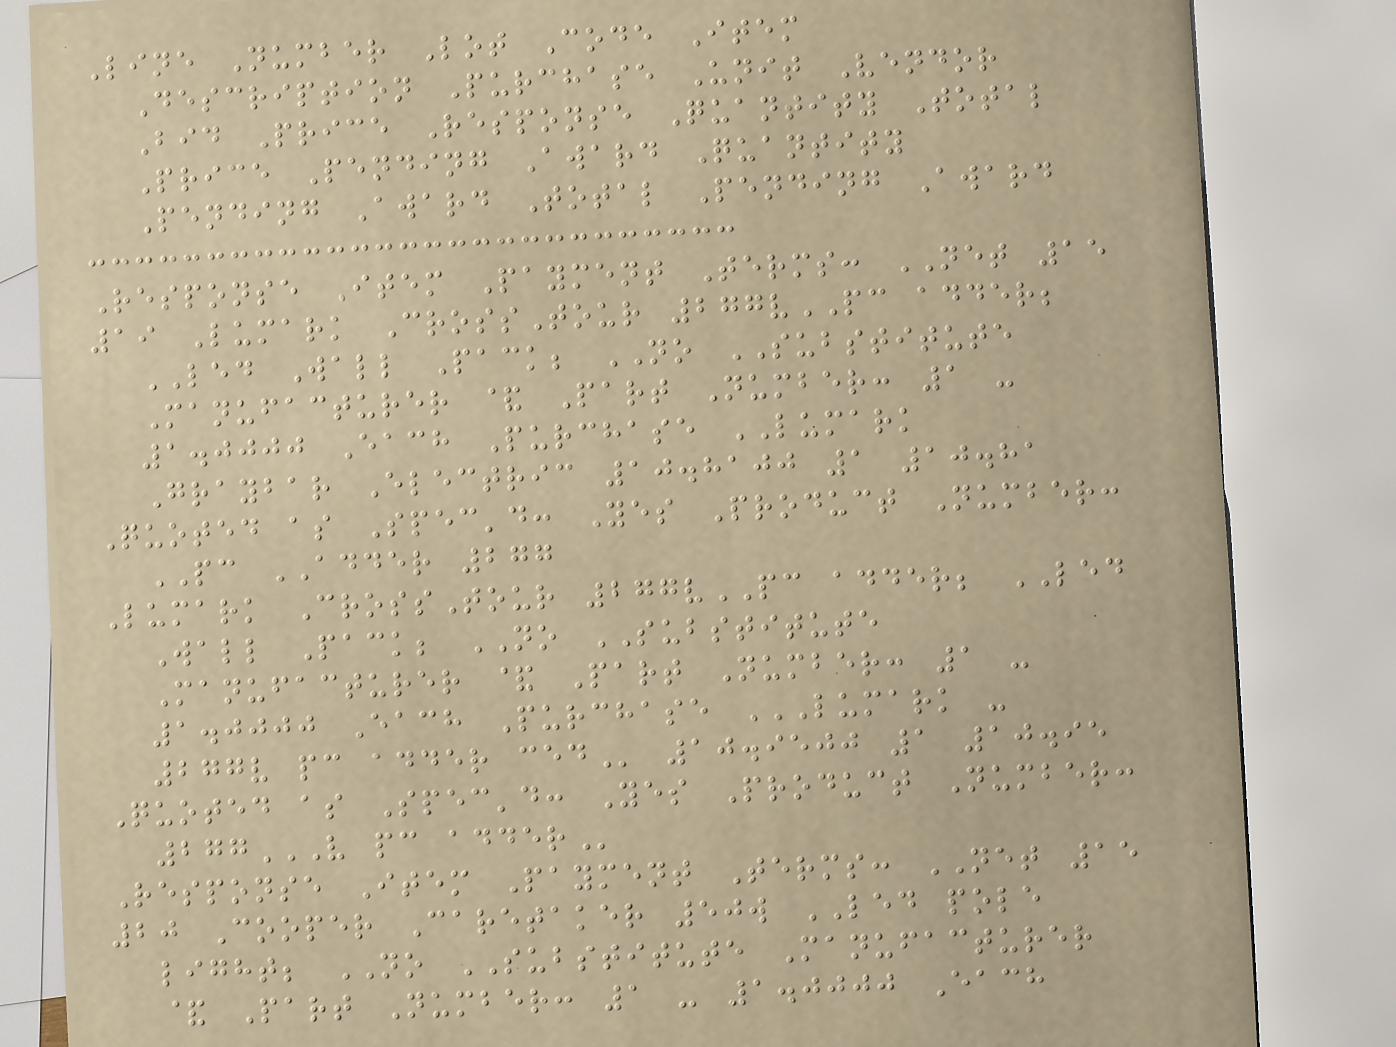Line Number Lot Code Item
Description Purchase Unit Vendor
Bid Price Response Quantity Total
Price Pending Award Quantity
Pending Award Total Pending Award
Response Item Payment Terms: NET 15
19 Lumark CrossTour 277vPC adder;
LED Wall Pack; NO SUBSTITUTE
Manufacturer & Part Number: 1 -
1.0000 Each Purchase LUMARK
Graybar Electric 10.8100 1 10.81
Quoted as Spec'd: Yes Product Number:
PC ADDER 277
Lumark CrossTour 277vPC adder; LED
Wall Pack; NO SUBSTITUTE
Manufacturer & Part Number: 1 -
1.0000 Each Purchase LUMARK -
277V PC ADDER CED 10.9500 1 10.95
Quoted as Spec'd: Yes Product Number:
277V PC ADDER
Response Item Payment Terms: NET 15
20 Cooper Caretaker 50w LED pole
light; NO SUBSTITUTE Manufacturer
& Part Number: 1 - 1.0000 Each
